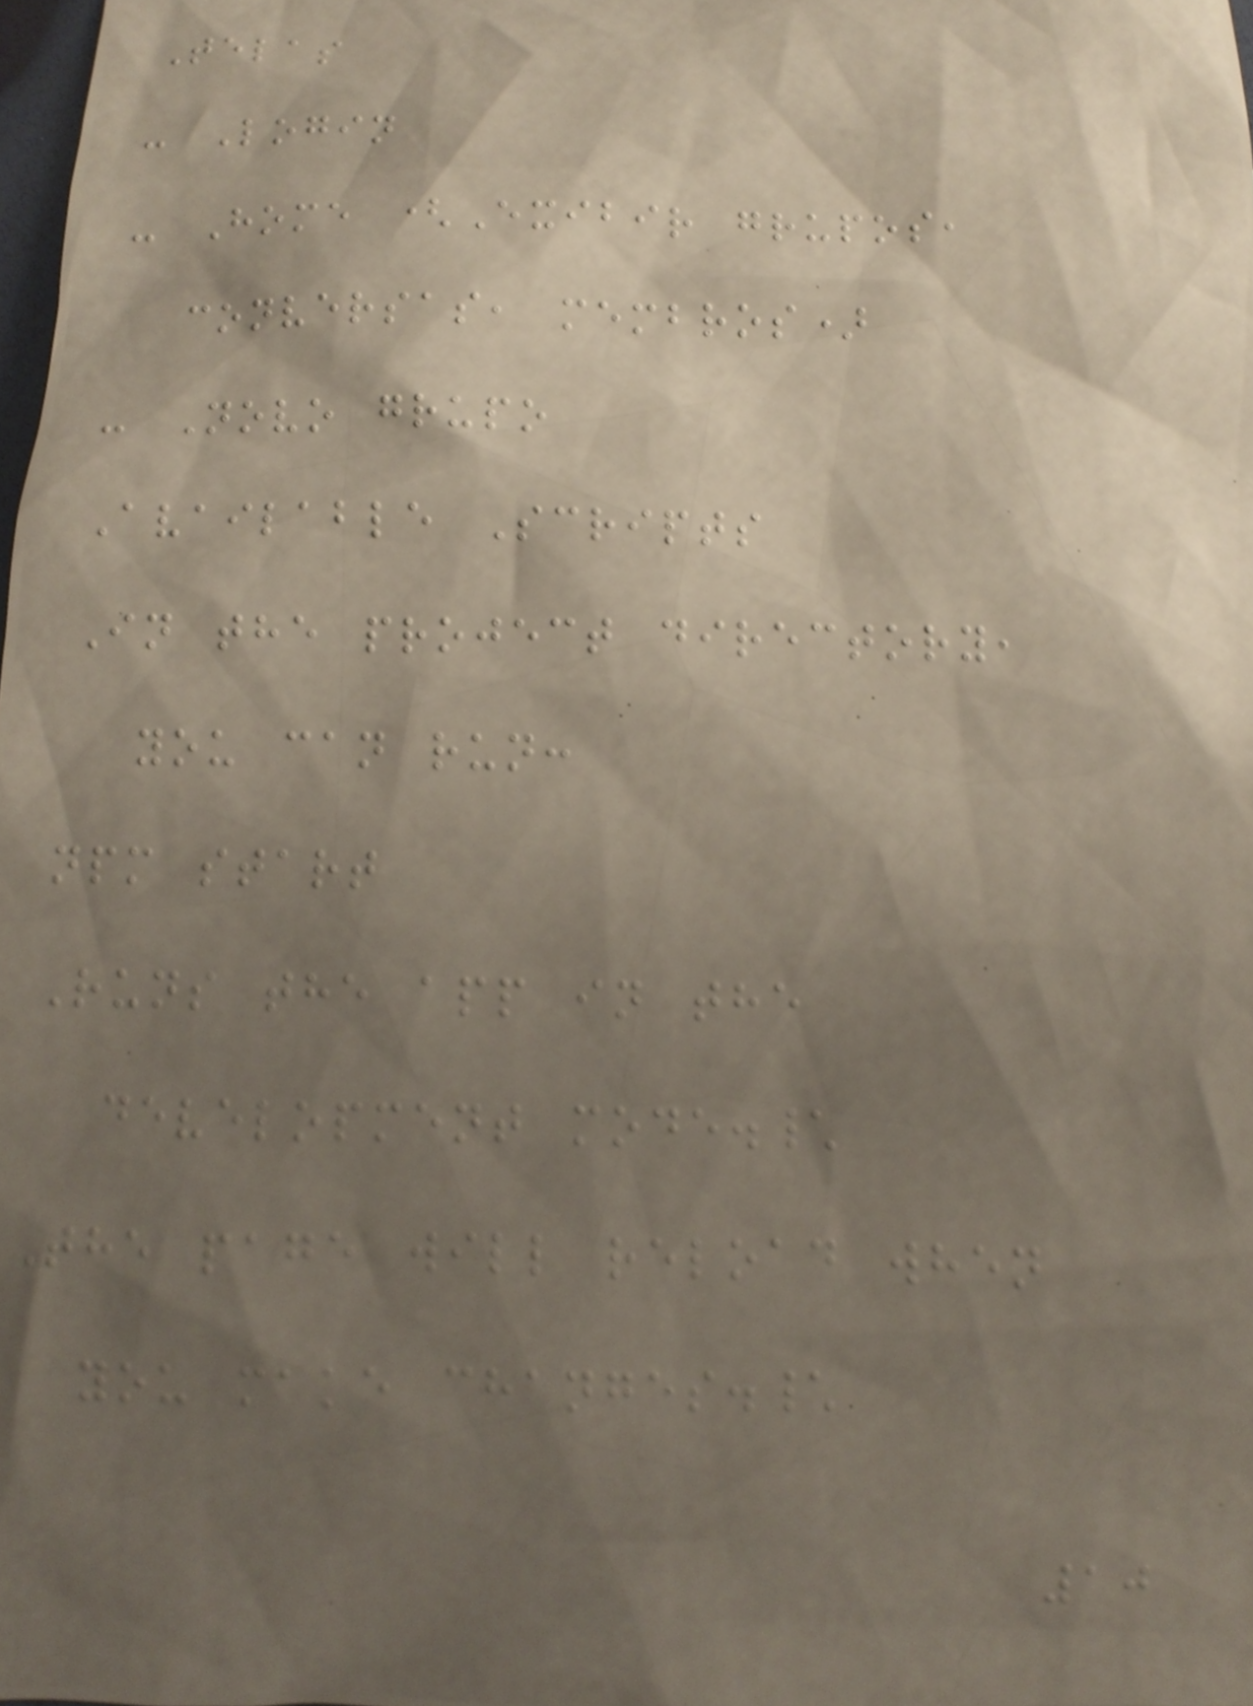Telas
- Login
- Home (Exibir grupos,
conversas, membros)
- Novo grupo
Available Scripts
In the project directory,
you can run:
npm start
Runs the app in the
development mode.\
The page will reload when
you make changes.\
10
